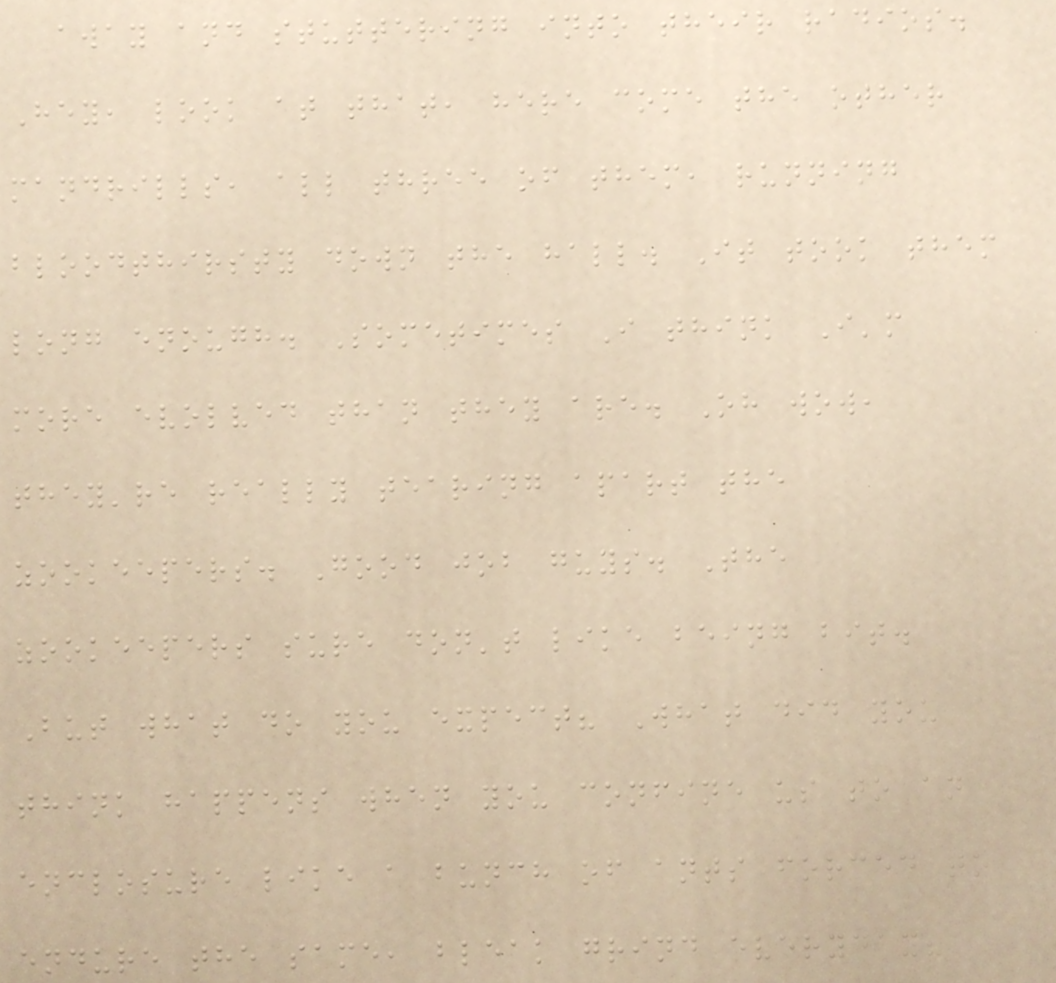away and stuttering into their radios.
Hey, look at that, here come the other
mandrills, all three of them, running
bloodthirsty down the hall. It took them
long enough. Sometimes I think I'm
more evolved than they are. Oh wow,
they're really tearing apart the
zookeepers. Good job guys. The
zookeepers sure don't like being bit.
But what do you expect? What did you
think happens when you confine us to an
enclosure like a bunch of ants forced to
endure the same, bleak grind everyday?
